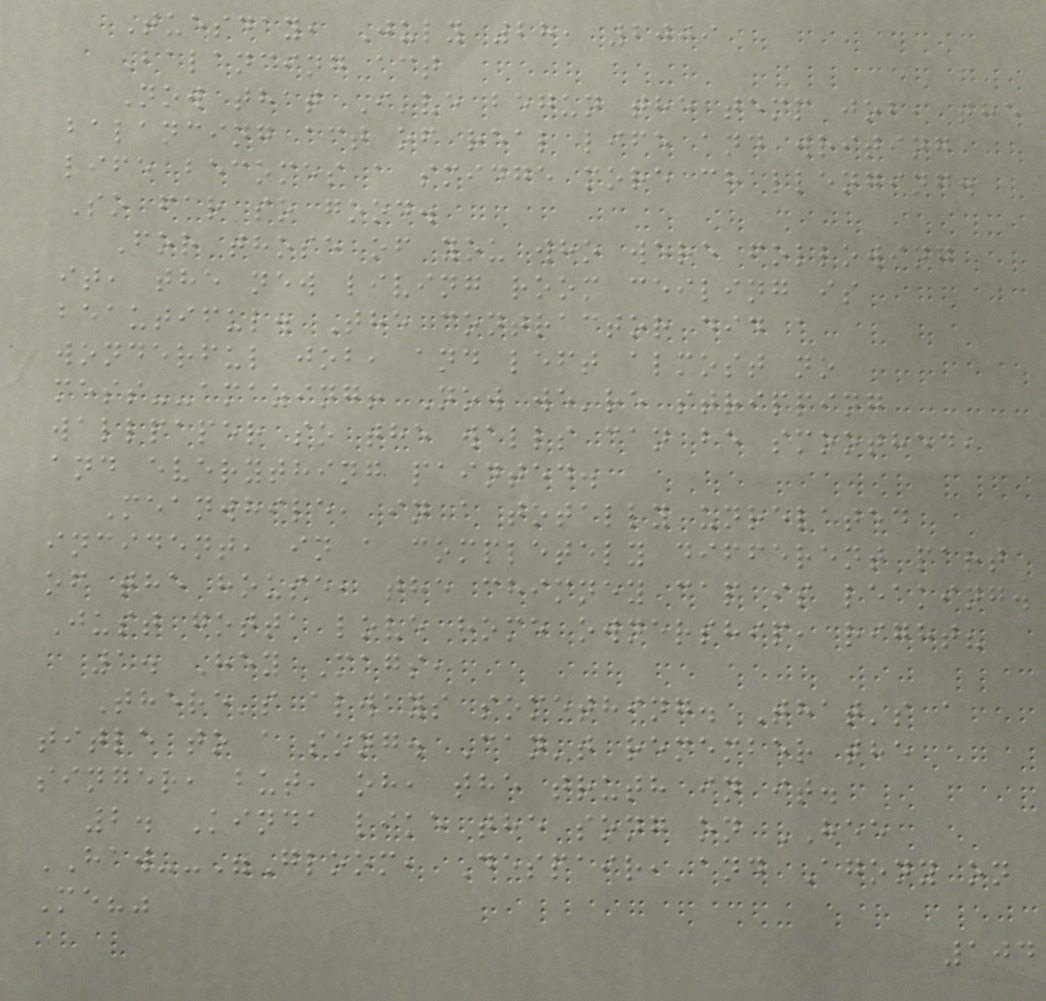Tuesday, July 28, 2009
Balancing act
Now that I've begun the temp job, the
balancing act of real life and writing
life becomes a smidge more challenging.
So far so good.
For those of you who were following
it, the new living room ceiling is
beautiful. The contractor did a
wonderful job, and left almost no
mess--amazing! Now we're stripping
wallpaper so the walls can be smoothed,
and everything painted.
Meanwhile, in a totally unrelated
incident, in a completely different part
of the house, the chimney cap is leaking.
Just gotta love home ownership, right?
1. Hey Mags,
There's always something. That's a
title to a song. Can't remember the
singer, but, oh, the truth in it.
2. Kinda like the song on HEE
HAW--"Gloom, Despair, and Agony on
Me?"
104
